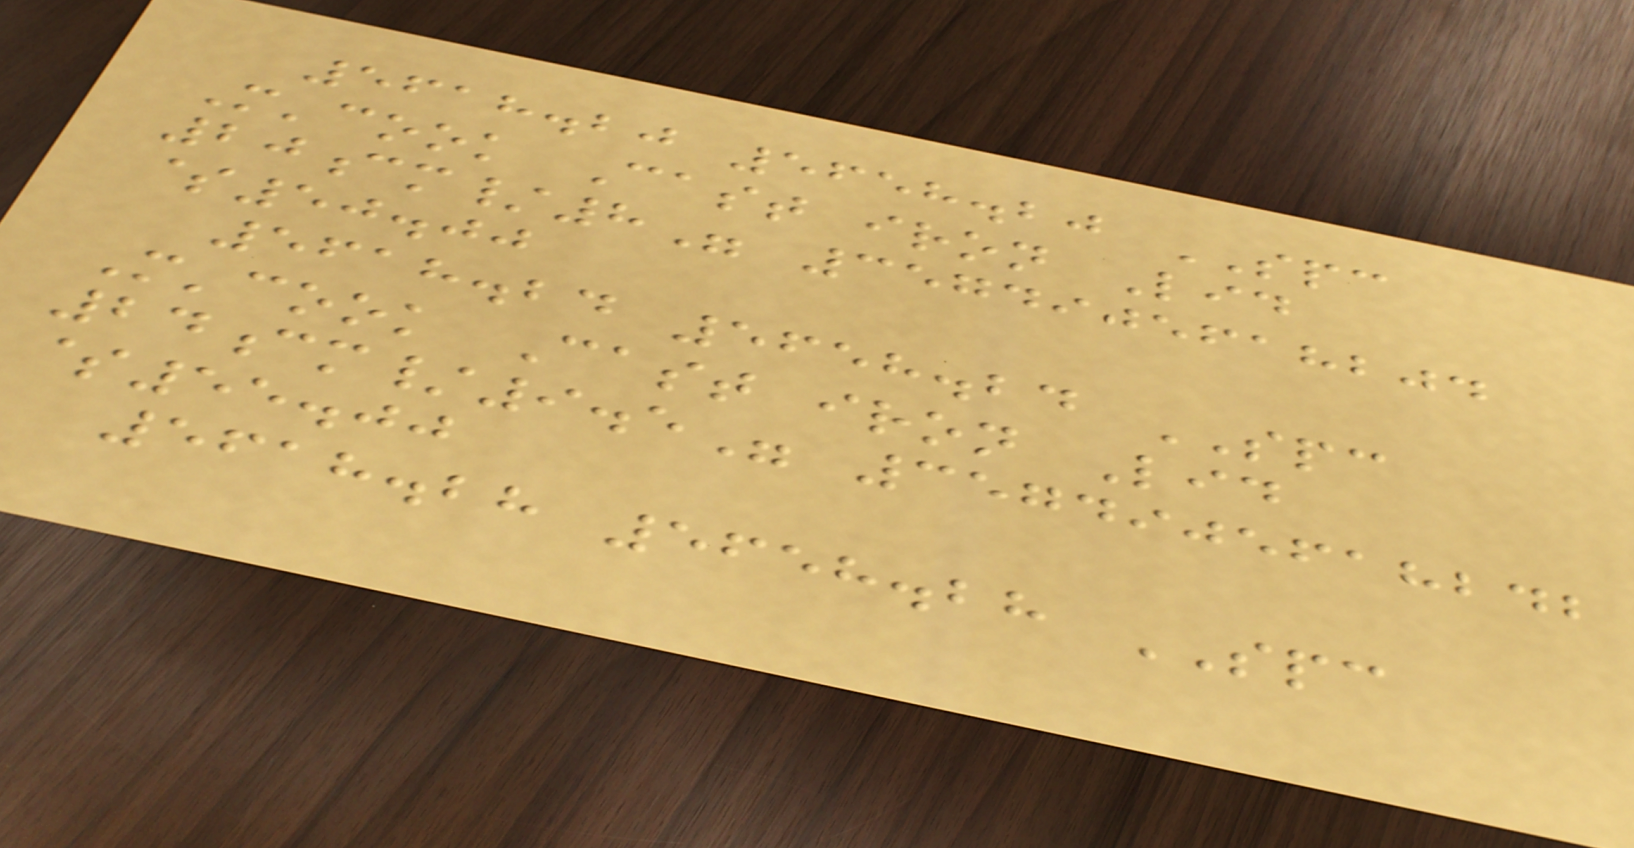5618.20 5658.20 SPC
M'cook Cast iron Lid
20cm/8" 3574905618204
$50.00
5618.24 5658.24 SPC
M'cook Cast iron Lid
24cm/9.5" 3574905618242
$55.00
5618.28 5658.28 SPC
